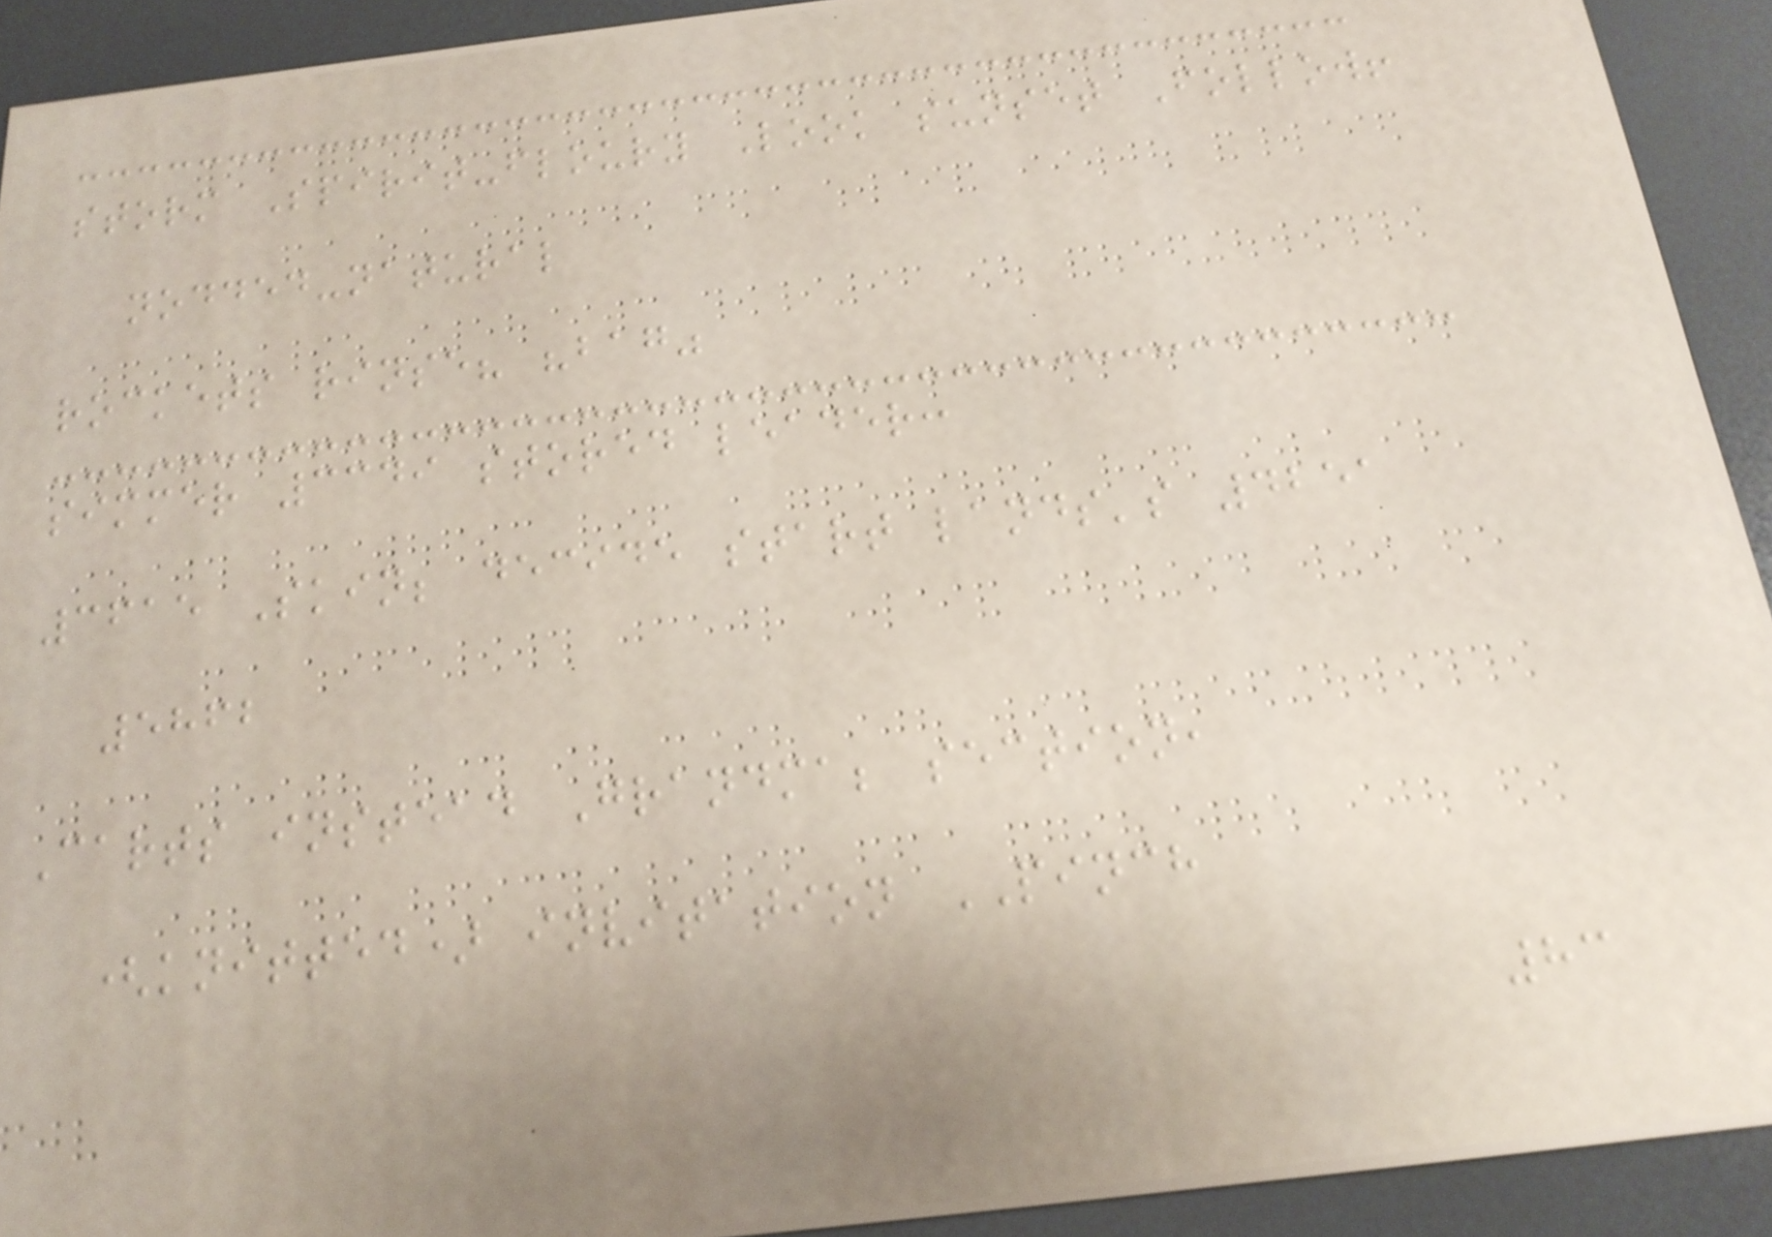storm Spirit-floury Look sunset Follow!
nodded-natural
rockets rinse? "bag"
simmer 3349 stored leader:
3615 Skin; decide start lands's 4251
5862
Carts instead Grandma; section,
(knitted) invitation PINCH
83
